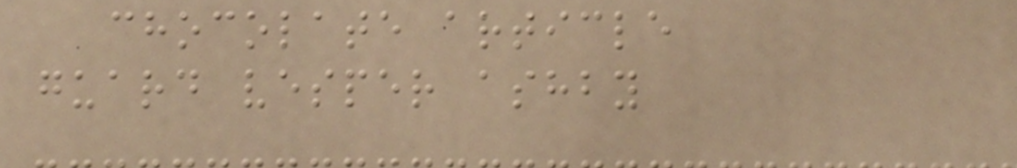chocolate article
guard vesper ashby
